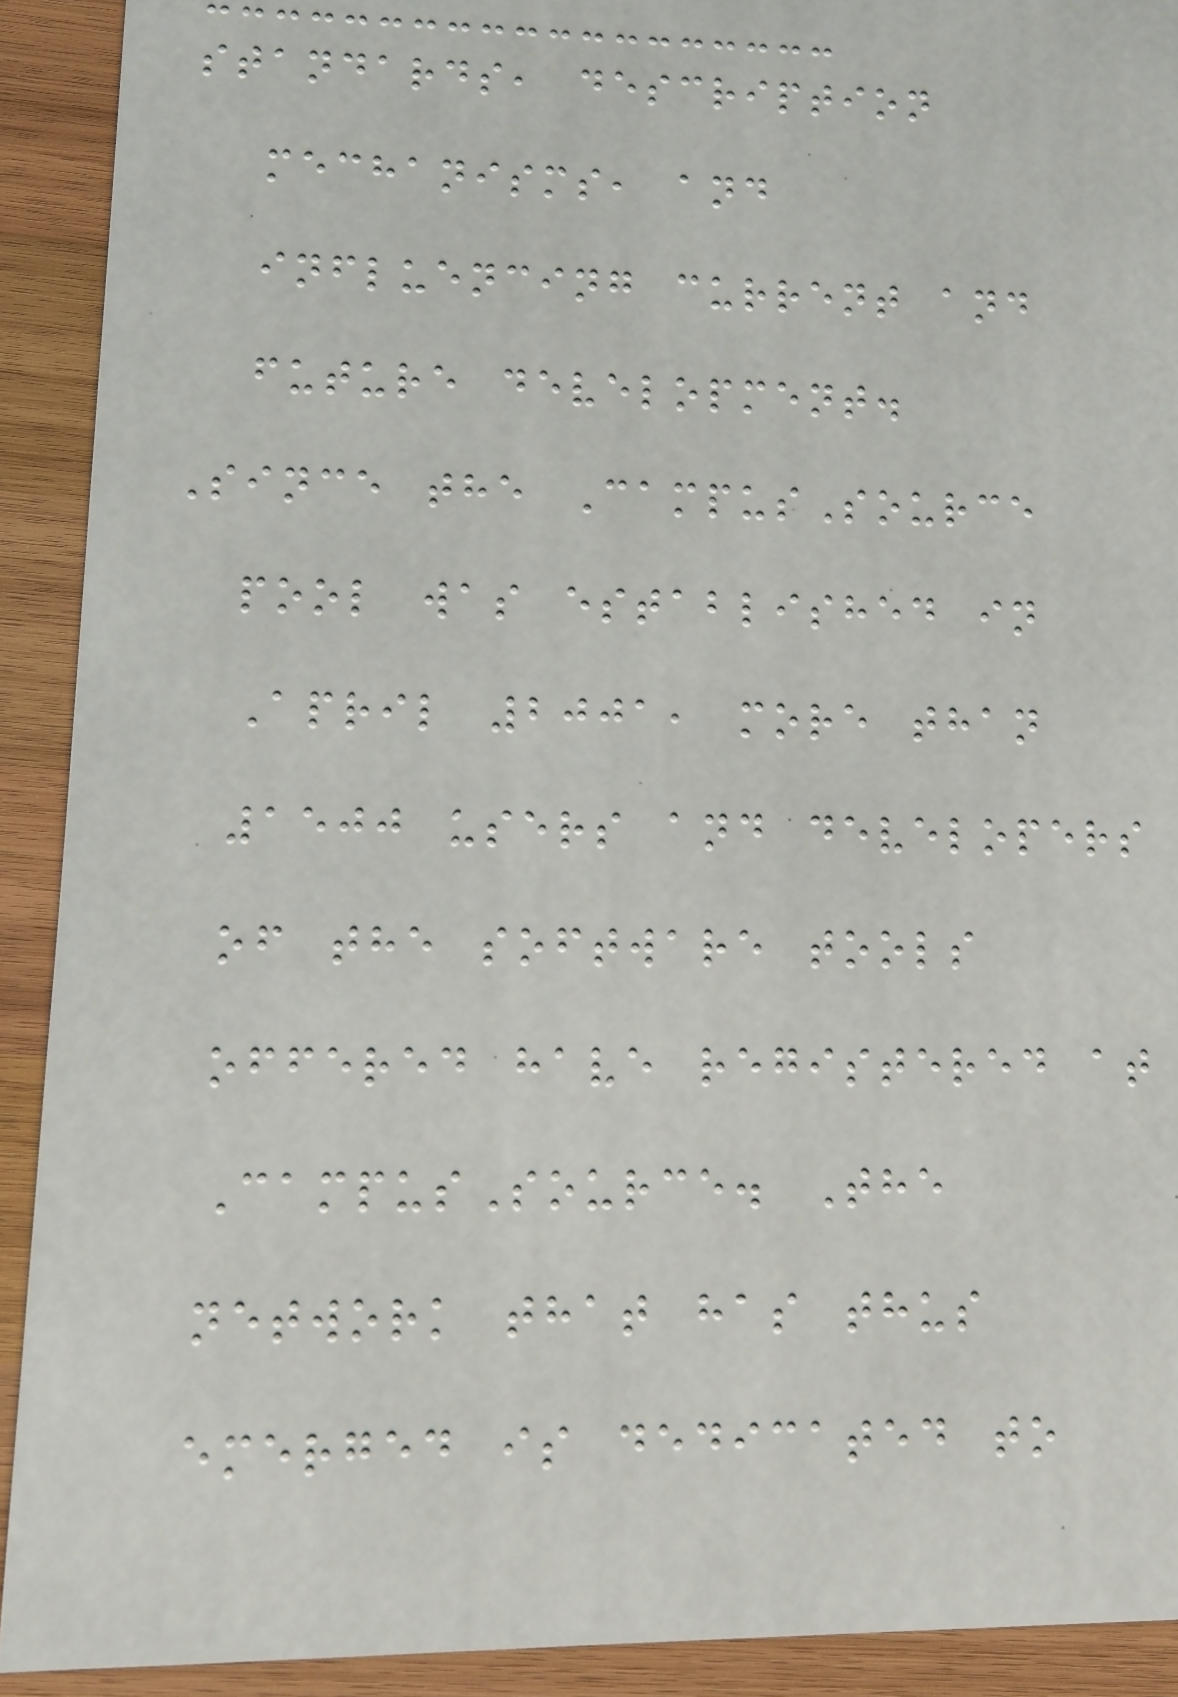standards, description
mechanisms, and
influencing current and
future development.
Since the CampusSource
pool was established in
April 2001, more than
1500 users and developers
of the software tools
offered have registered at
CampusSource. The
network that has thus
emerged is dedicated to
